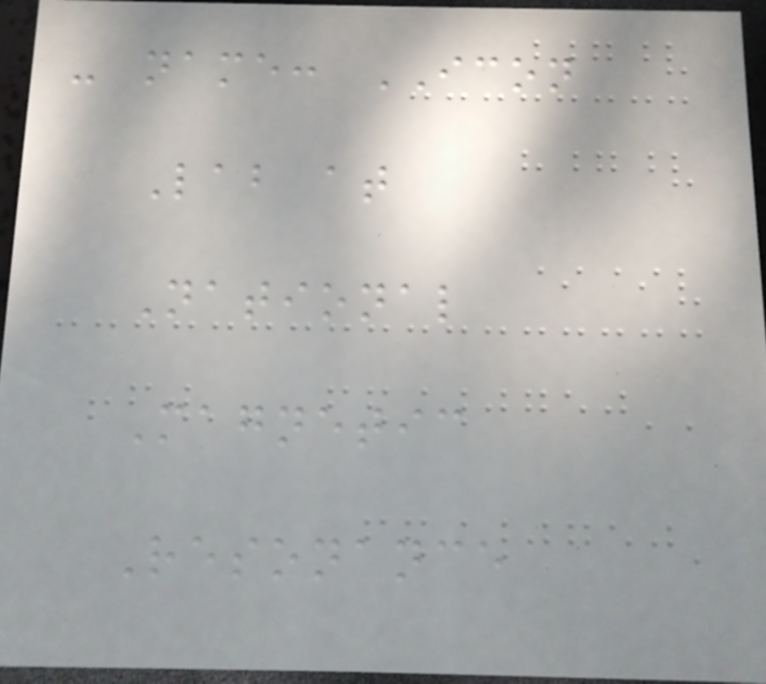- name: ICON
Lab at
National
Magnetic
Resonance
